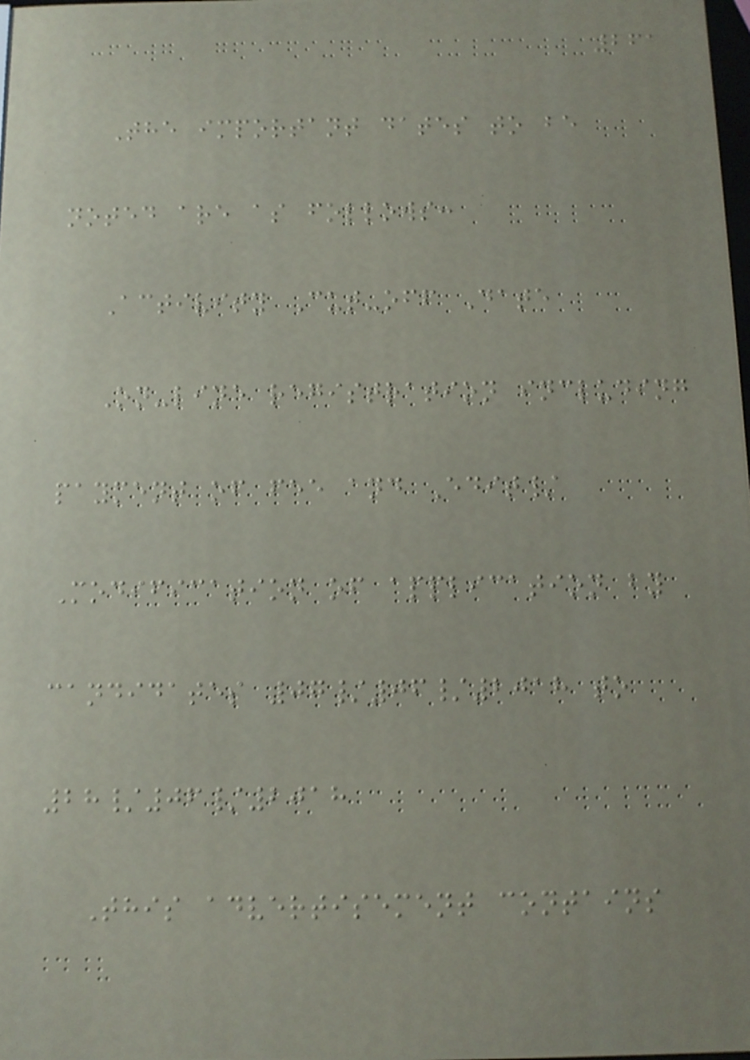261
The important dates to be
noted are as follows:
Activity Cut-off Date
On-line registration including
payment of fee and Edit/
Modification of application by
candidates 07/06/2018 to
28/06/2018
This advertisement contains
